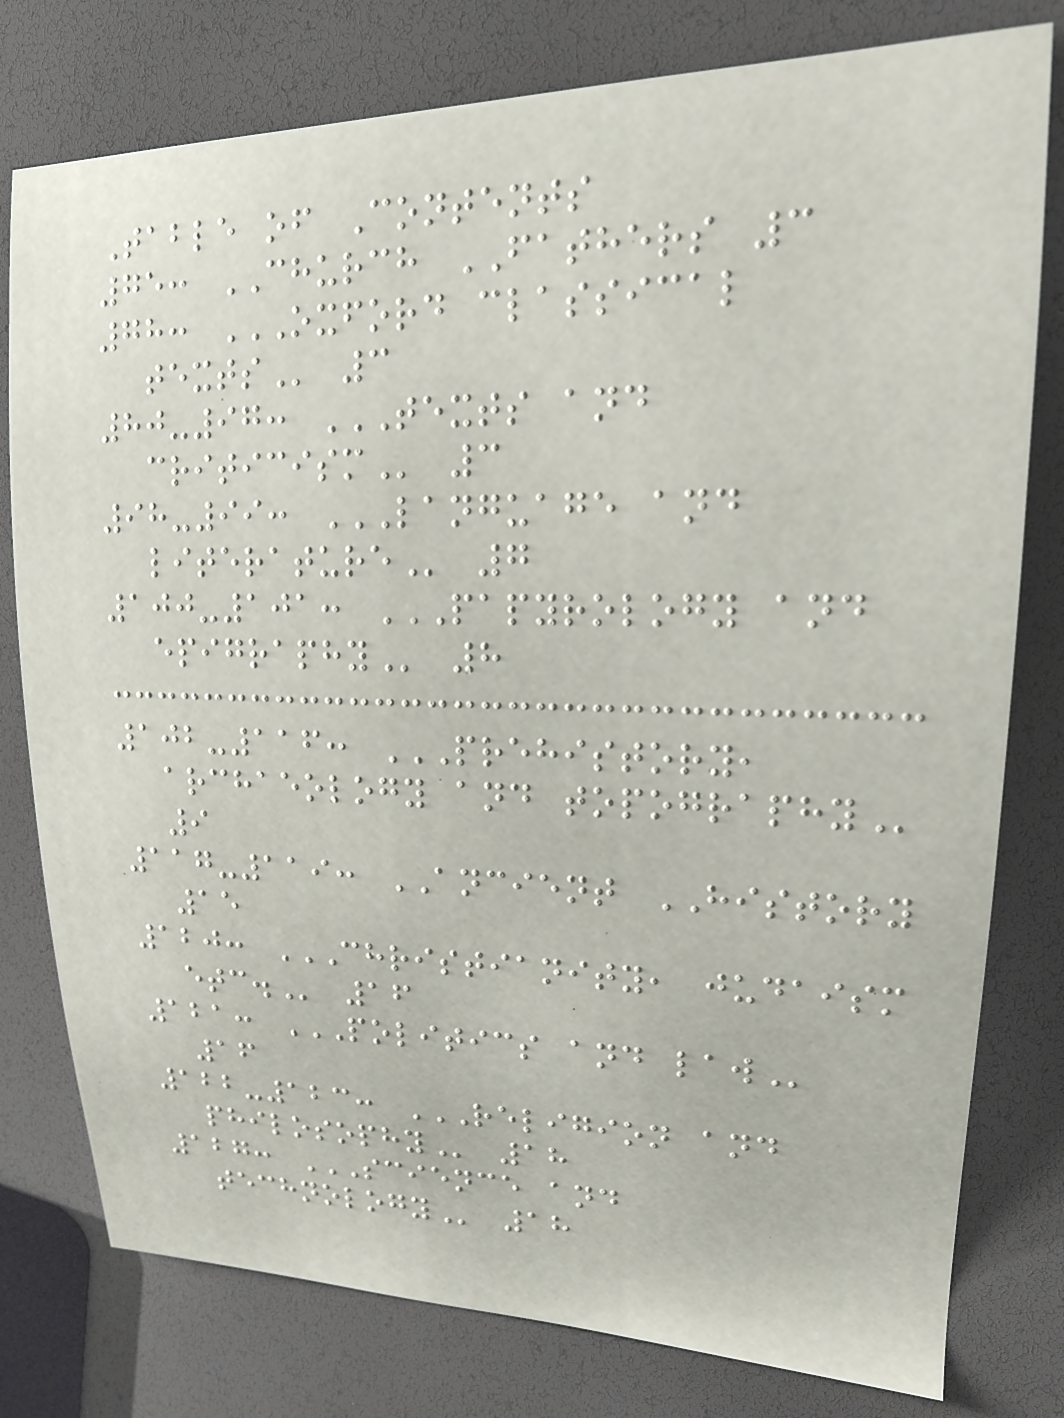Table of Contents
75: CHURCH FATHERS 3
78: OXFORD CLASSICAL
TEXTS 3
80-97: TEXTS AND
CRITICISM 3
98-99: LANGUAGE AND
LITERATURE 7
100-101: PAPYROLOGY AND
EPIGRAPHY 8
102-116: PREHISTORY,
ARCHAEOLOGY AND TOPOGRAPHY
9
117-119: ANCIENT HISTORY
15
120: CHRISTIANITY, JUDAISM
ETC. 16
121: POLITICS AND LAW
16
122-123: RELIGION AND
PHILOSOPHY 18
127: SCIENCE AND
TECHNOLOGY 18
